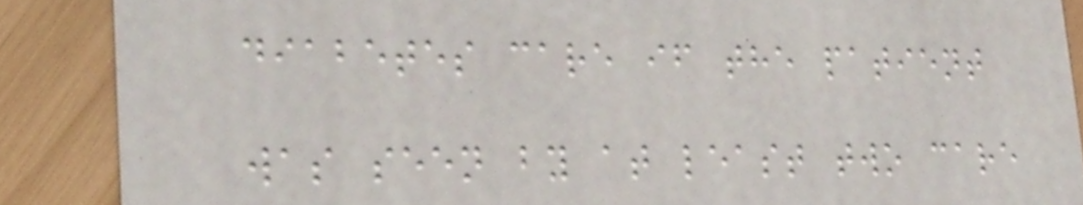diabetes care if the patient
was seen by at least two care
